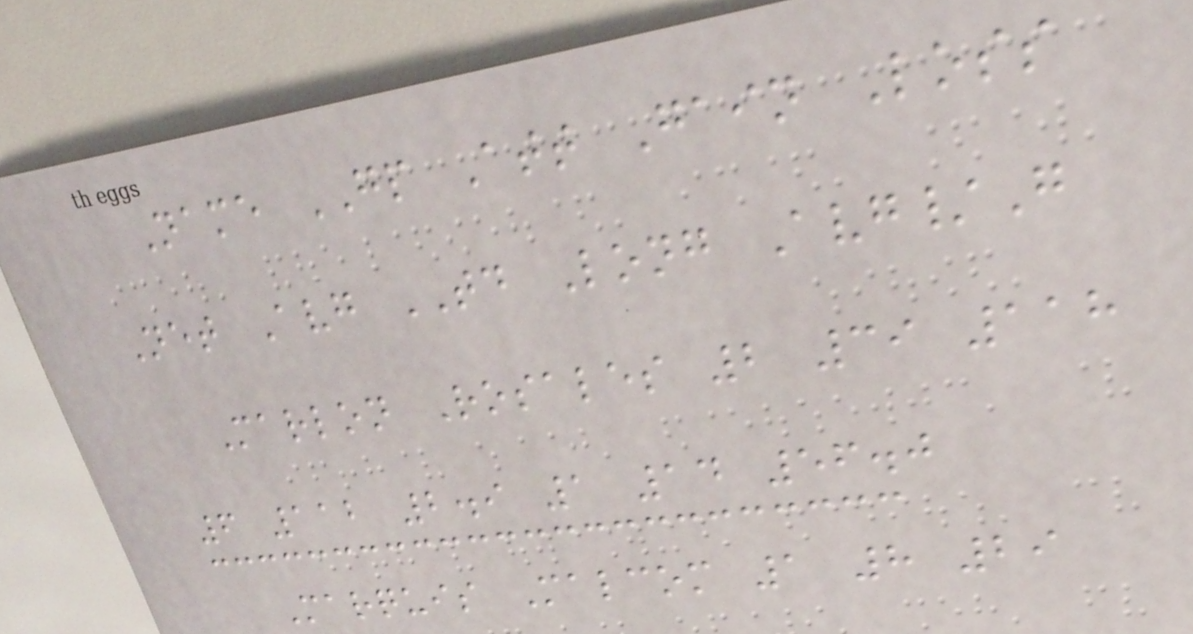Name GP Att Gain Loss
Net Avg TD Long Avg/G
Marlon Rosales 2 39 118
6 112 2.9 1 14 56.0
Marquis Malcom 1 8 29
